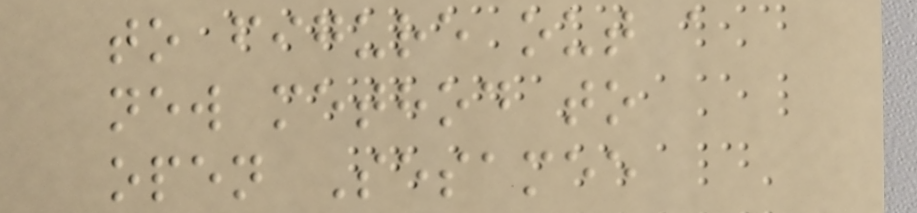to figure out a
new method to
open Sesamee
